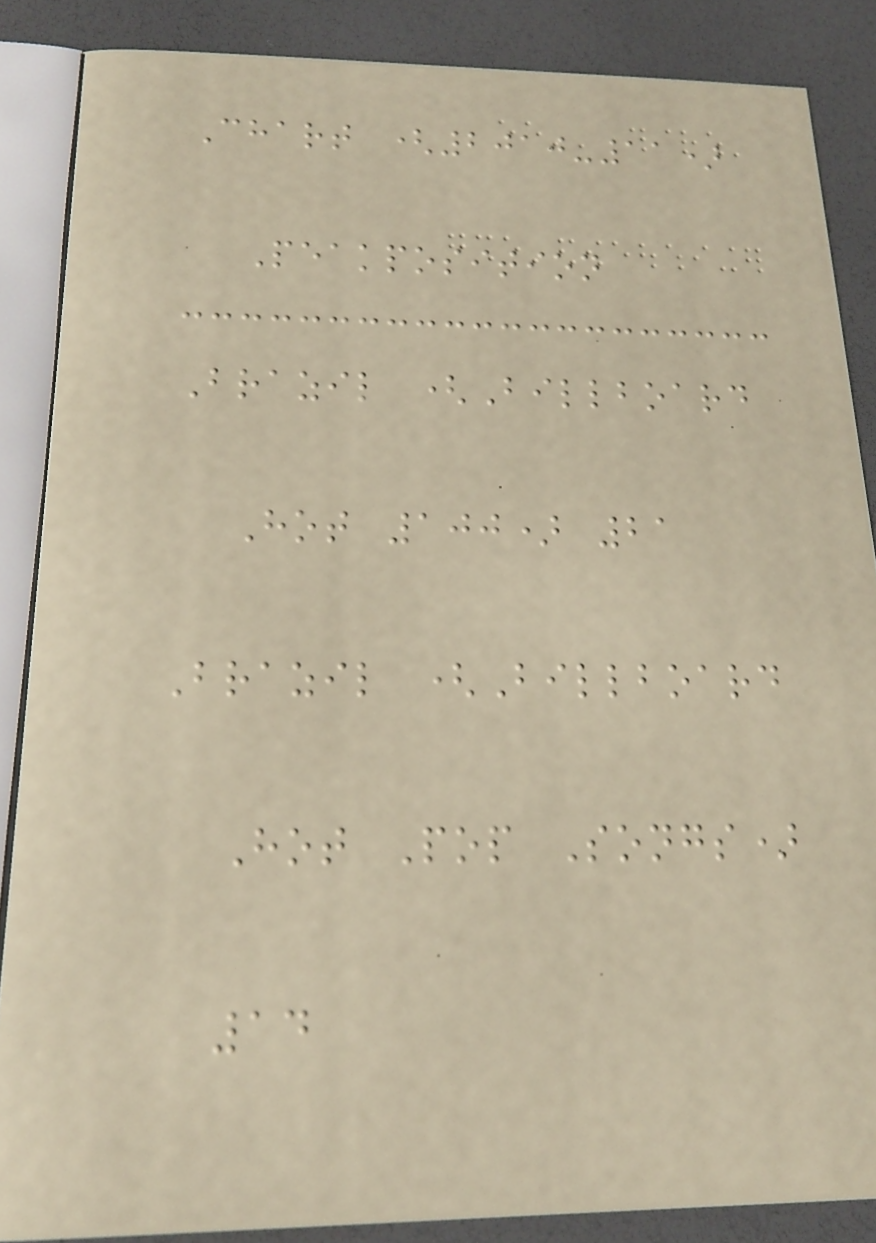Chart (2010-11)
Peakposition
Brazil (Billboard
Hot 100) 21
Brazil (Billboard
Hot Pop Songs)
14
